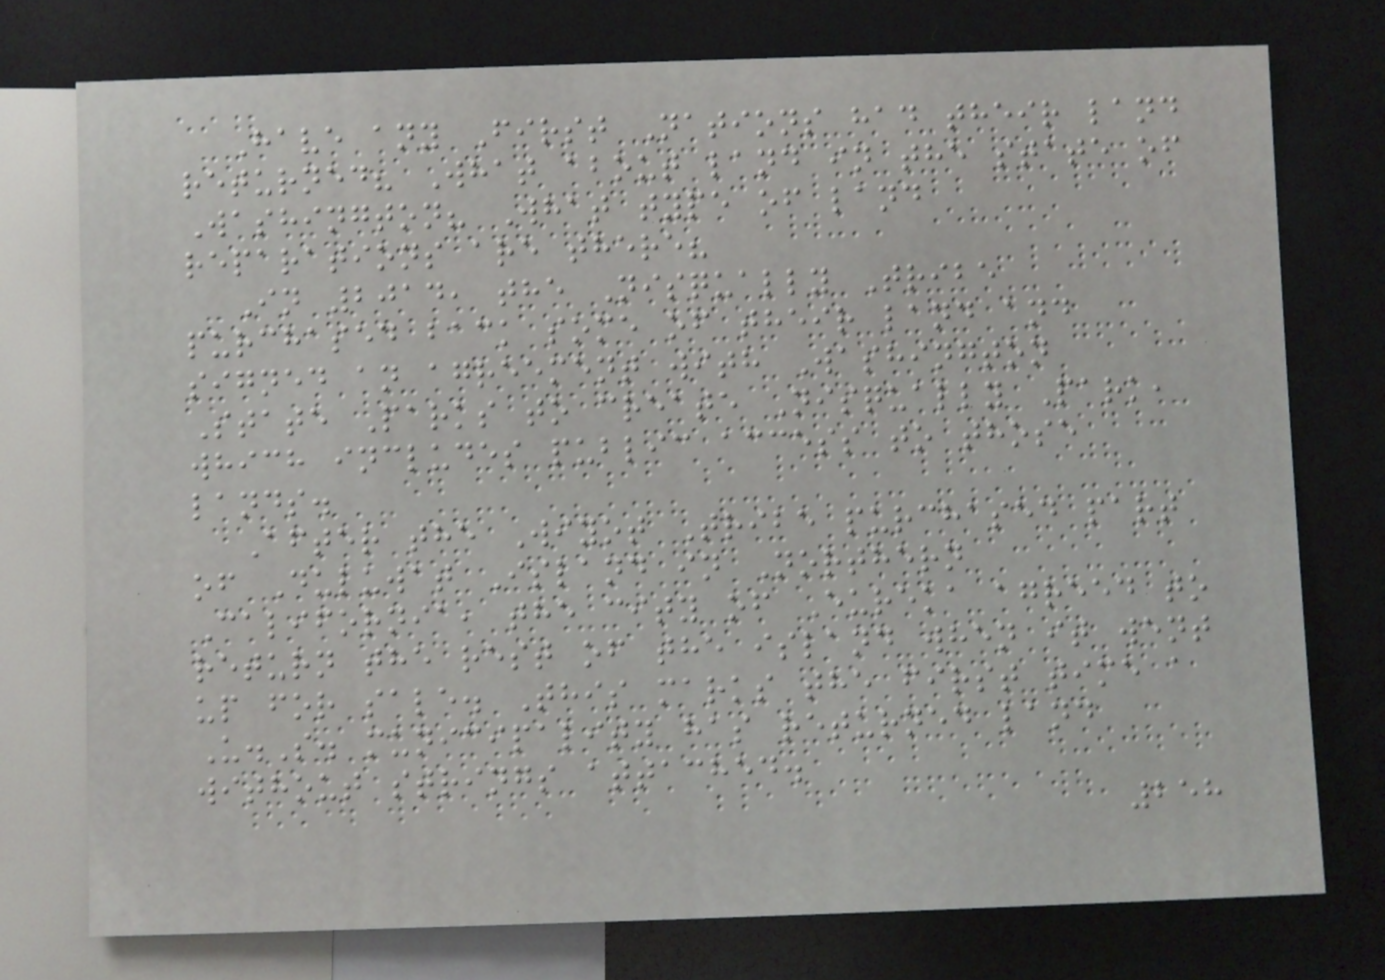Have any First Nations had their land
returned? What about land in the state of
Washington? What type of land
reparations are there?
In 2014, the Nisqually Tribe
purchased back some of their land and
signed an agreement with Washington
State Parks to create Nisqually Park,
which includes public access to those
lands.
After the Wiyot Tribe purchased part
of Duluwat Island in Northern
California, the city of Eureka agreed to
return the rest of the island when it went
up for sale. This marks the first time a
U.S. municipality has returned land
without strings attached.
258
